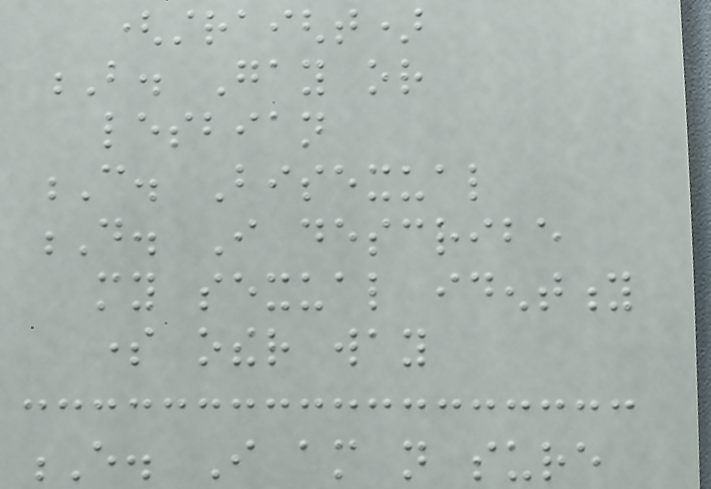(straight)
B. Gay or
lesbian
C. Bisexual
D. I describe
my sexual identity
some other way
E. I am not sure
